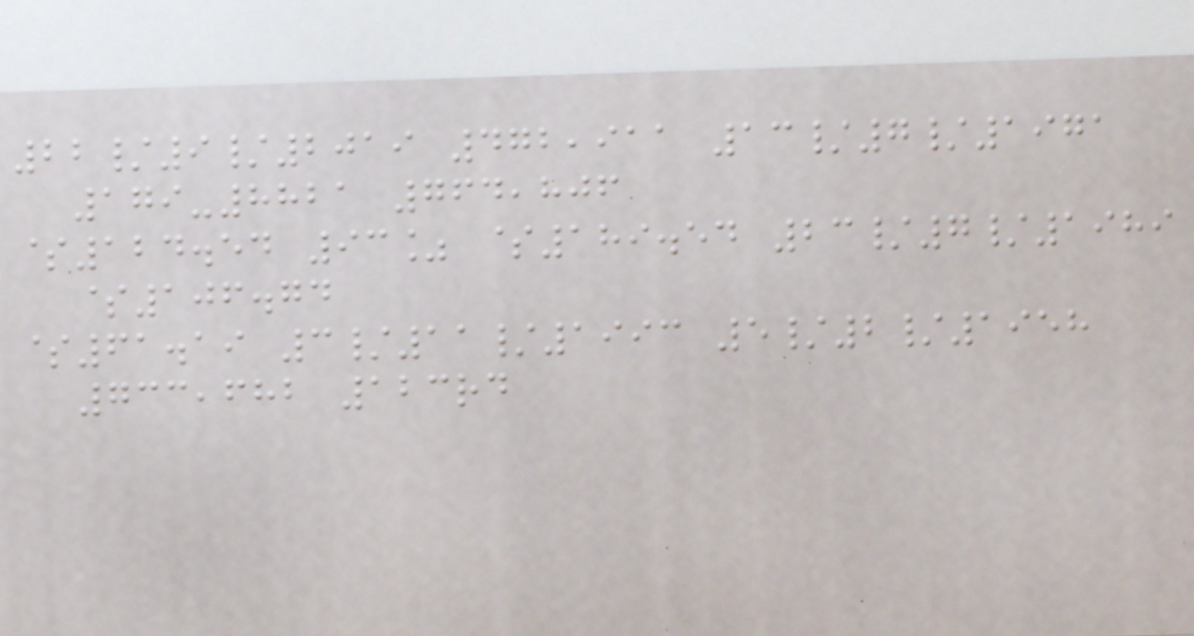22/9/2019 472,911 13/7/1971
179-8821 764,806
$124.54 93% $189.54 23/7/1989
$106.74
$61.19 3/11/1993 5/2/1958
733,682 123rd
